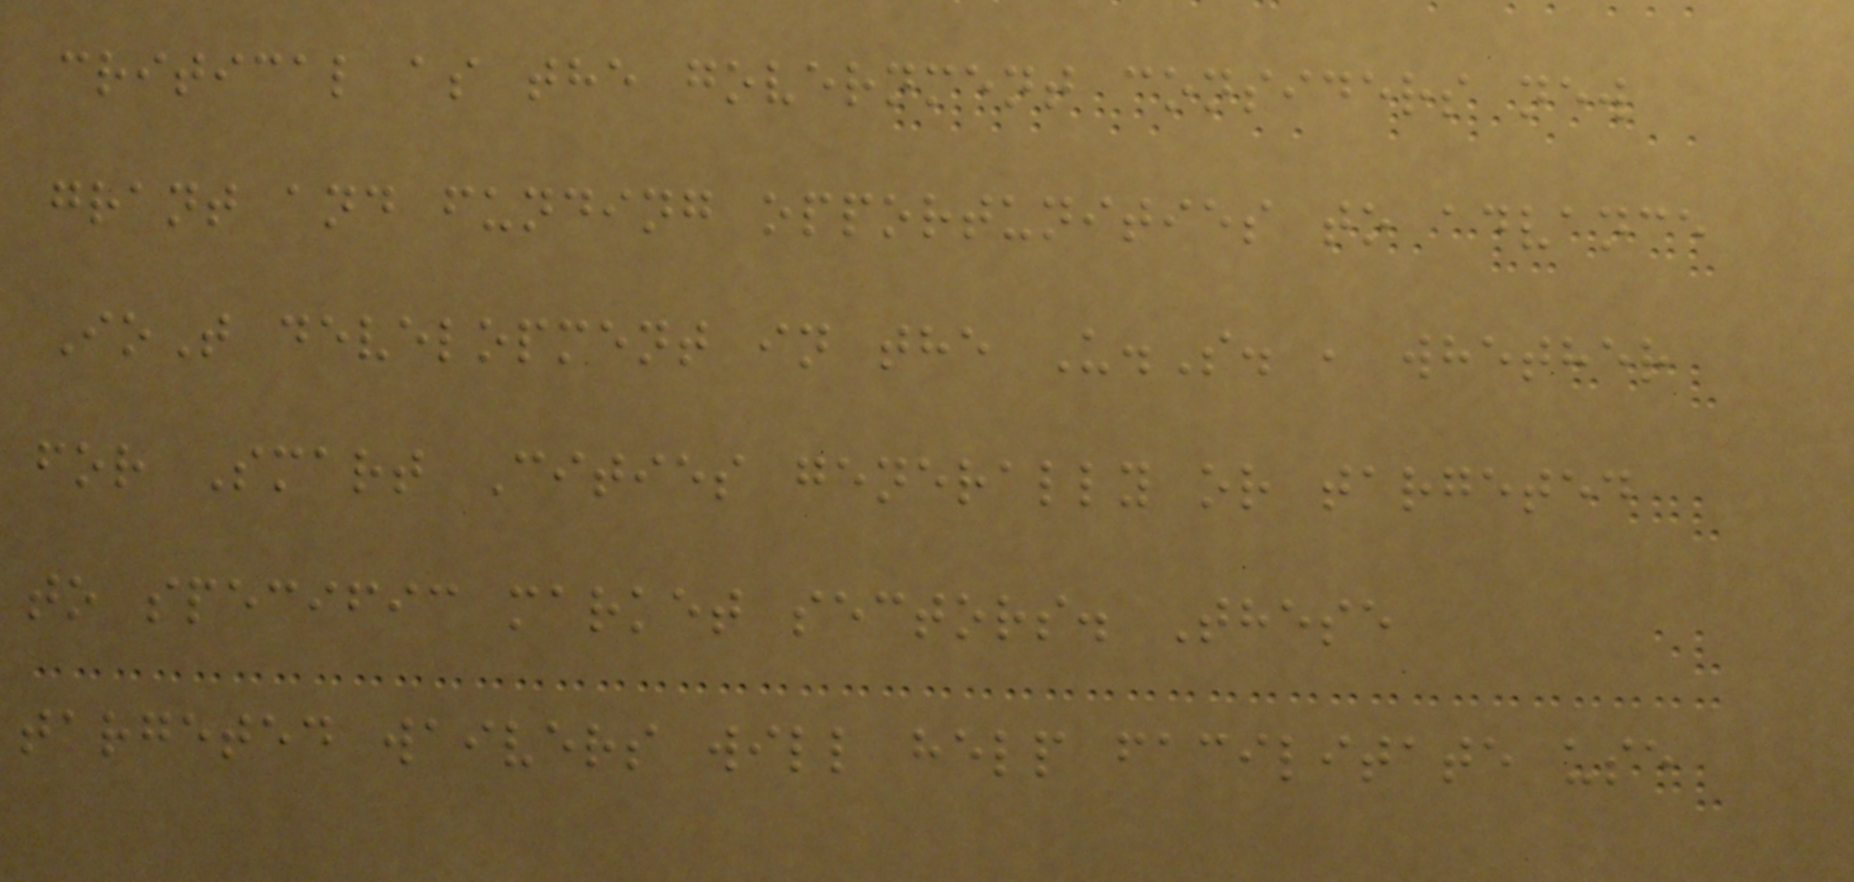critical as the government considers new
grant and funding opportunities to advance
IoT development in the U.S. , whether
for Smart Cities generally or targeted
to specific market sectors. These
targeted waivers will help facilitate use
